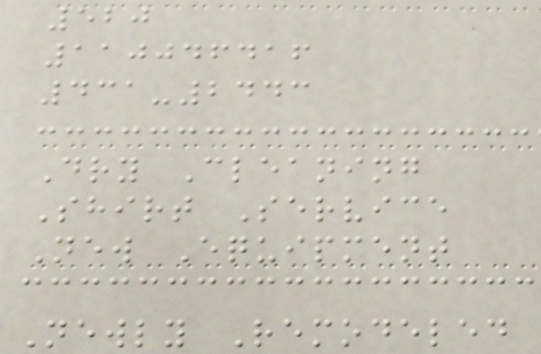520
110046416
431-2443
Dry Cleaning
Shirt Service
New Equipment
Newly Remodeled
